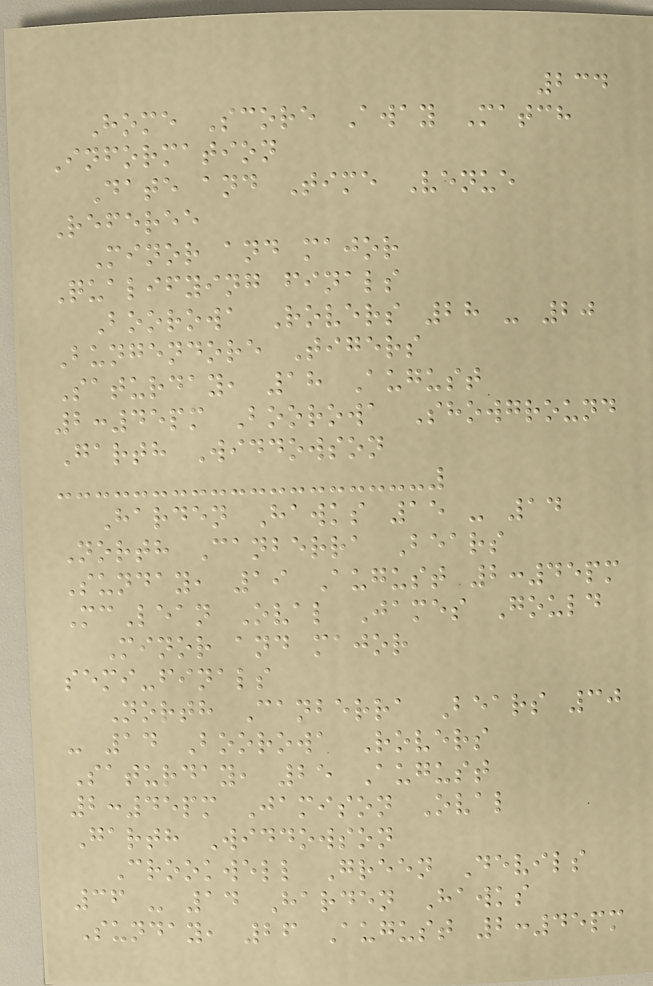234
Home Score Away Match
Information
Date and Time Venue
Referee
Minor and major
Qualifying finals
Boorowa Rovers 28 - 20
Bungendore Tigers
Saturday, 18 August
2:45pm Boorowa Showground
Garth Widdowson
Harden Hawks 15 - 14
North Canberra Bears
Sunday, 19 August 2:45pm
McLean Oval James Gould
Minor and major
semi-finals
North Canberra Bears 30
- 14 Boorowa Rovers
Saturday, 25 August
2:45pm Jamison Oval
Garth Widdowson
Crookwell Green Devils
36 - 14 Harden Hawks
Sunday, 26 August 2:45pm
